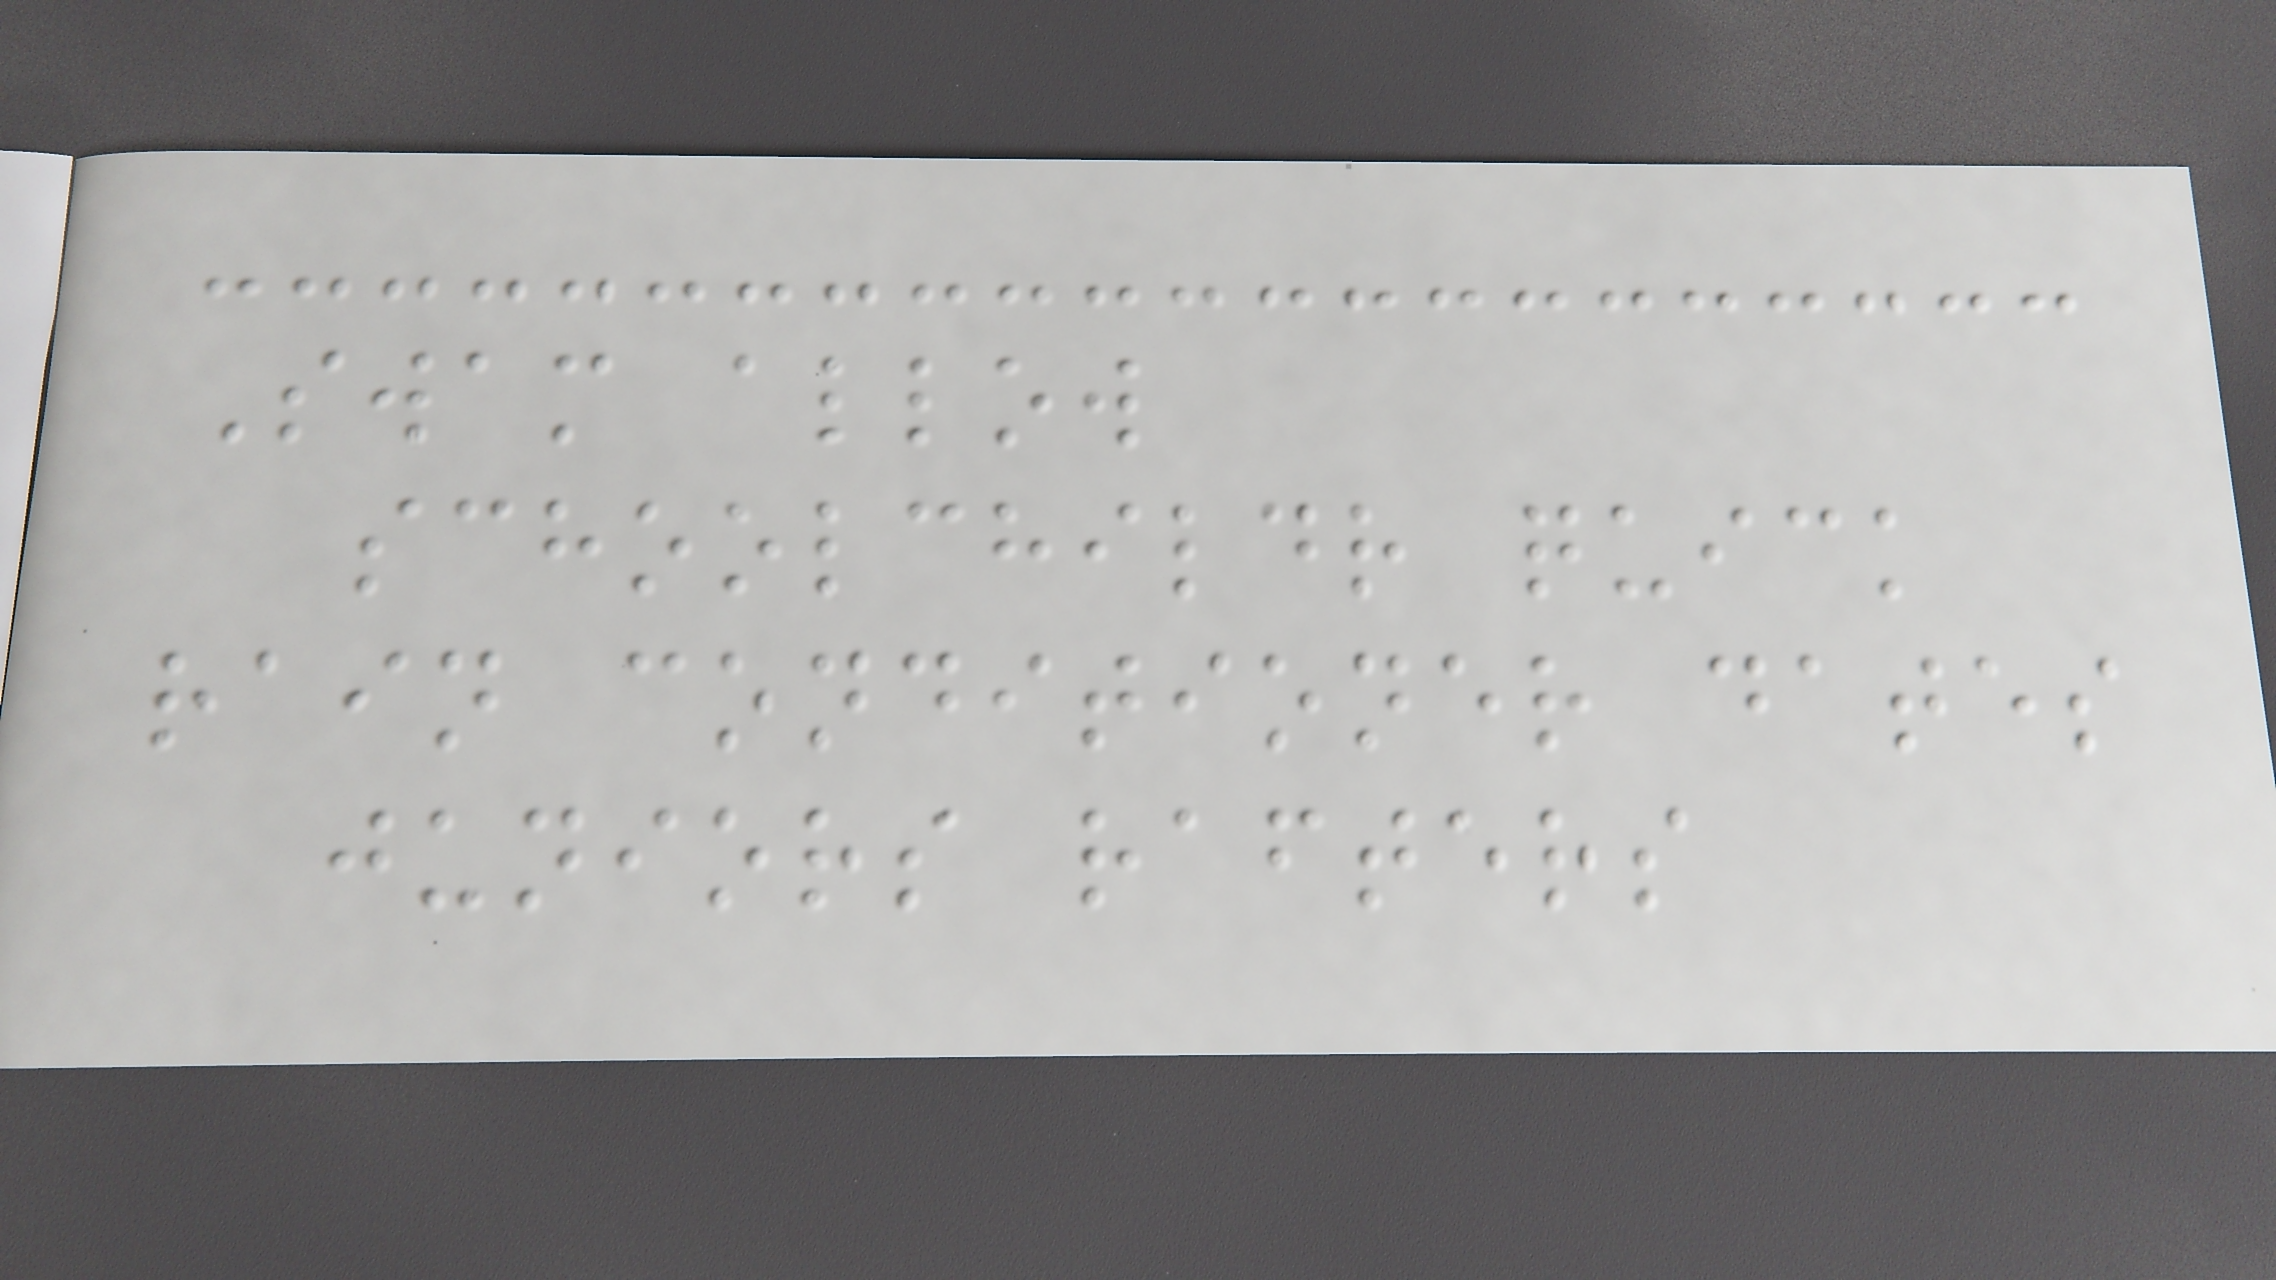Swam allow
schoolchildr quick
rain conditioner dates
juniors rafters
